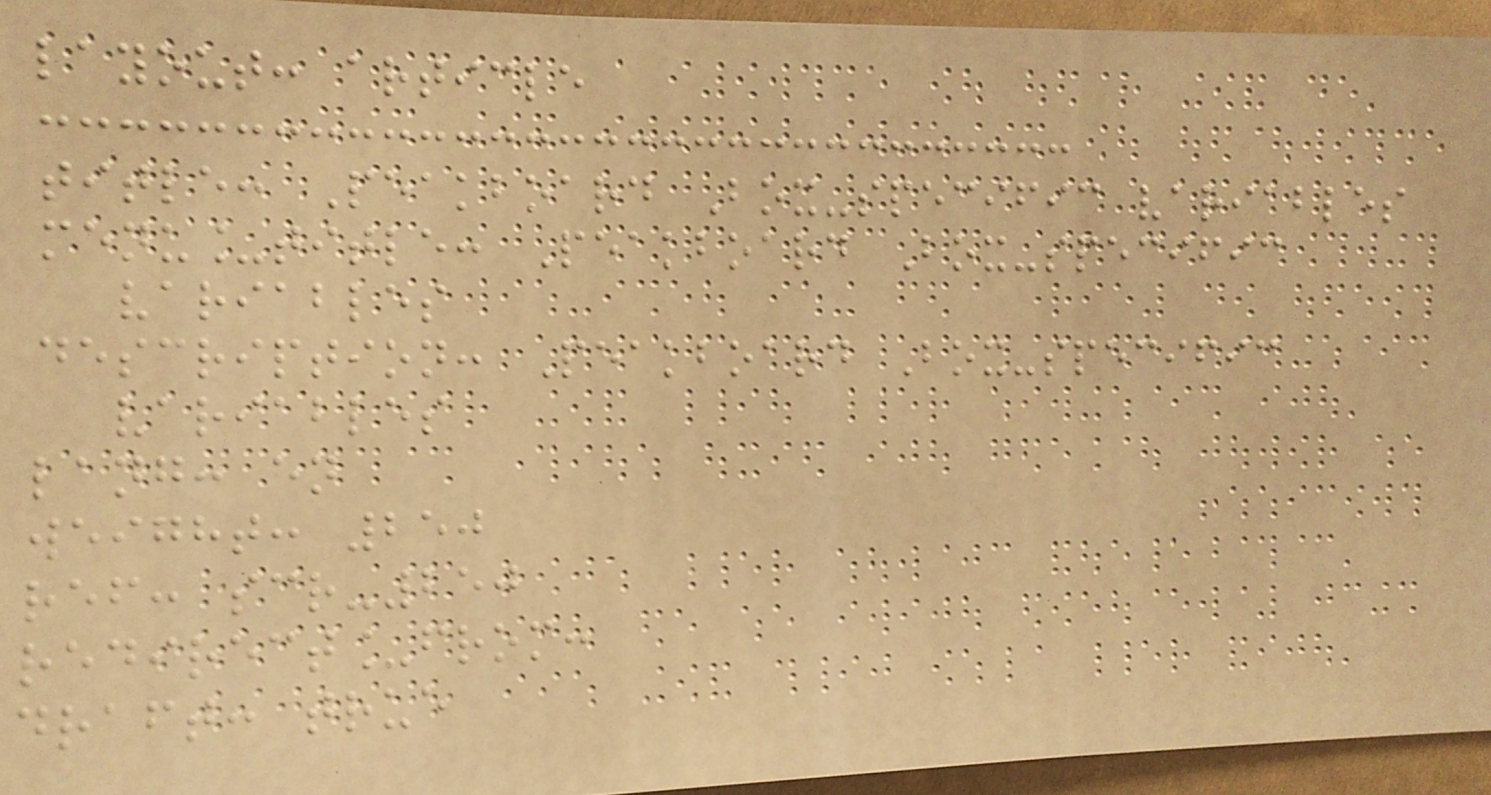layout: article
title: Peakboard Box-specific variables
menu_title: Peakboard Box-specific
variables
description: Peakboard Box-specific
variables
lang: en
weight: 250
ref: scr-250
redirect_from:
draft: true
